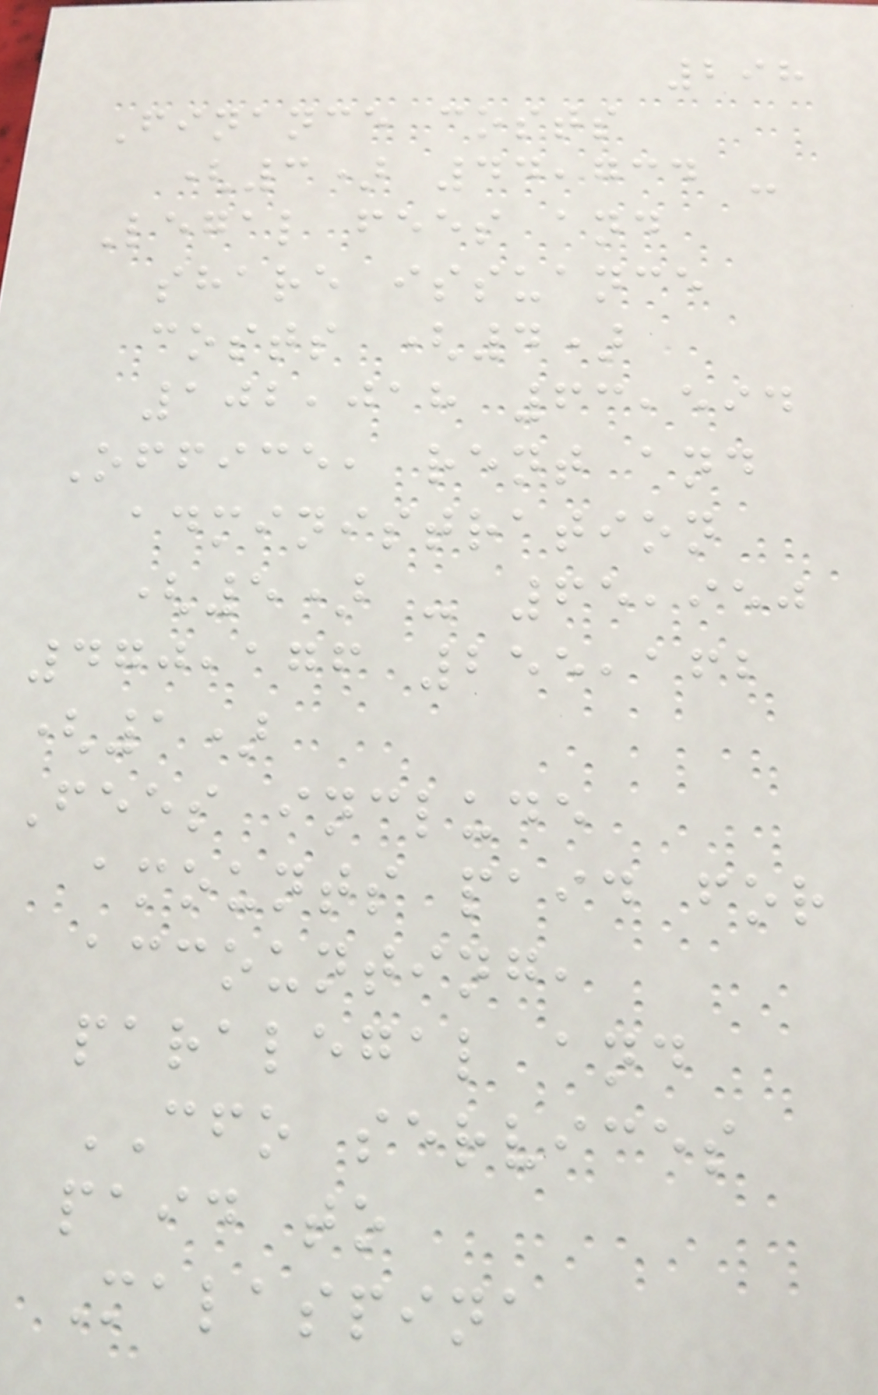298
Finance costs
(3) 44,734 -
Legal fees and
share issuance
costs (4)
102,018 63,594
Office, rent and
administration
(5) - 65,950
470,176 255,162
(1)
Fees include
amounts paid for
accounting,
paralegal and
CFO services
paid to
Malaspina
